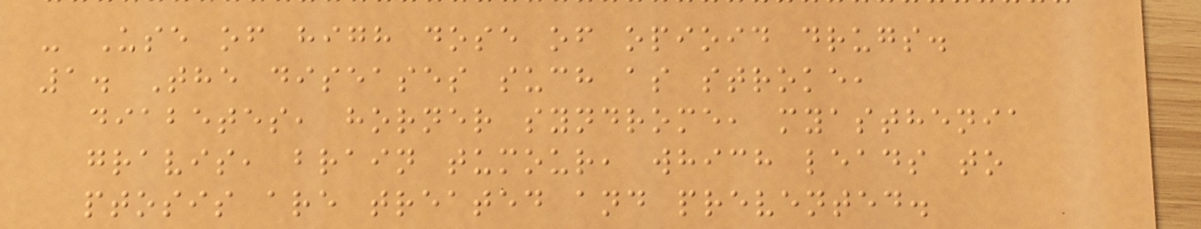- Use of high dose of opioid drugs.
1. The diseases such as stroke,
diabetes, horner syndrome, myasthenia
gravis, brain tumour, which leads to
ptosis are treated and prevented.
